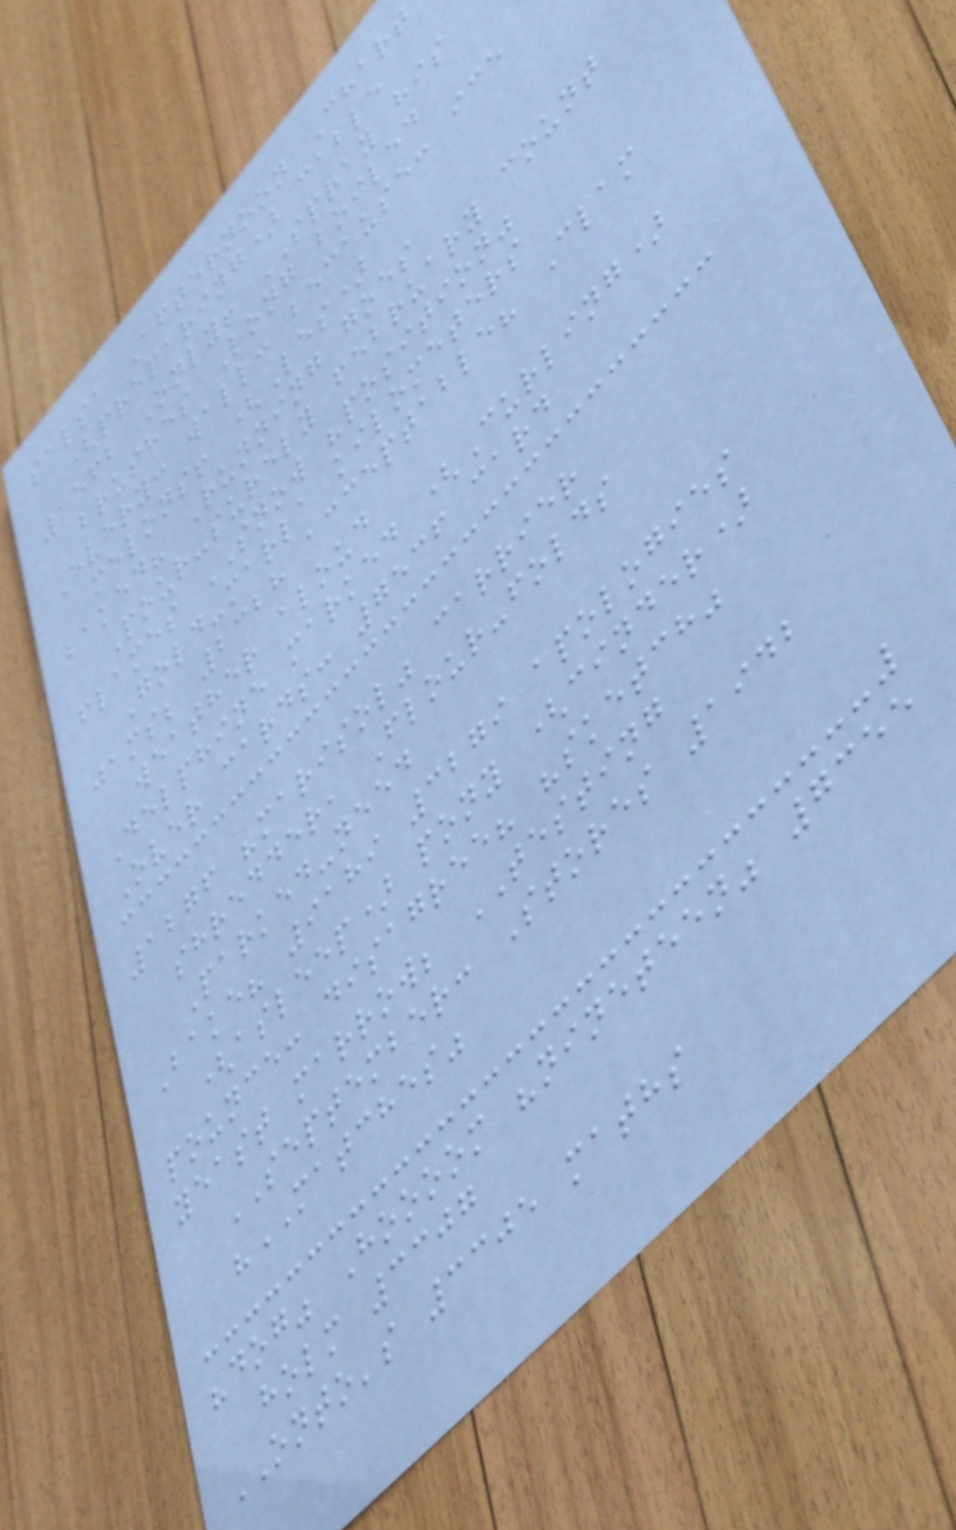salsa Afternoon Chart
(preparing) cable
1562 Only! SPRAY his
brushes Long boiled
Every: wall: because: ice
melons! (Les)
baked? Running goes
Pour-surely february count
flames SNOW "position"
Gold-marla kilometers
jams; 2328 acceptable? Clam
weather aloud
Delphine marked (Curling)
Over cards: 7536 card
1276 "marisol" carrier
shredder, Flour-folds
Parked-need
Bake? 9189 3279 apologies
(asleep) pony (cinder)
pounce: disagree? "sketch"
yeast marrow; TESTING
SEPTEMBER: Stores 1942
"MATCHES"
"dog" Hoooom "nineteen" 7355
holm 3307
ONTO's 3305 maths
